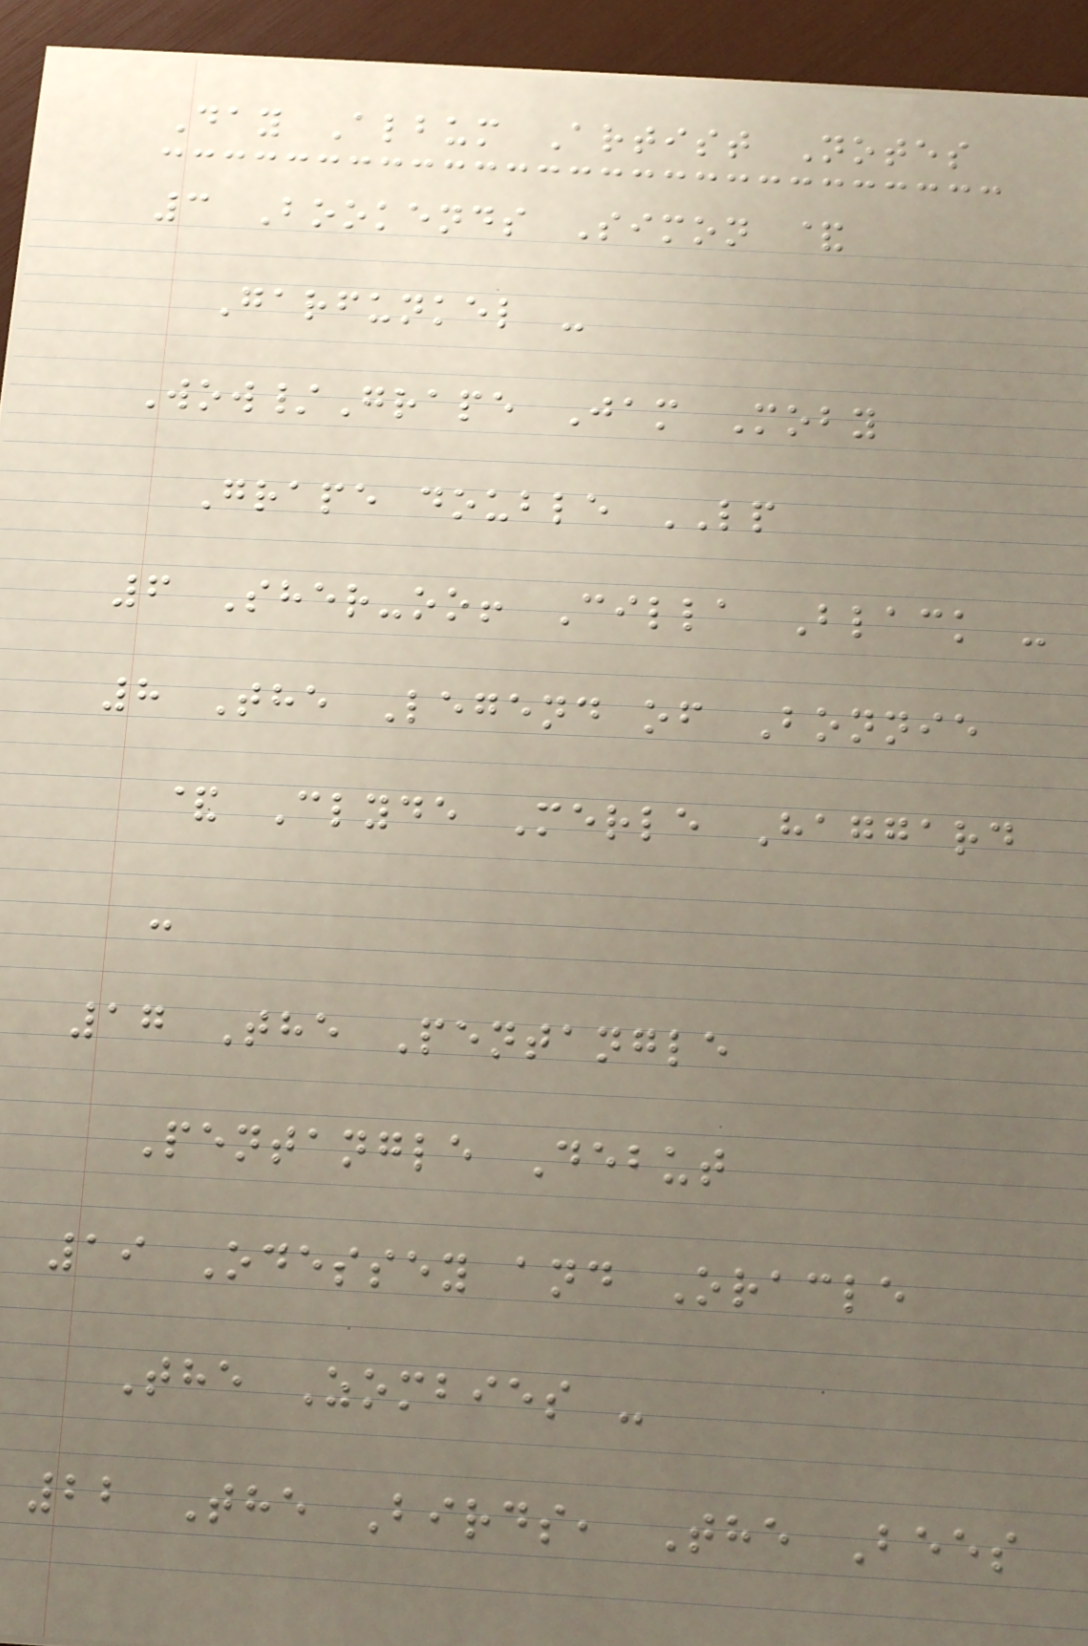Day Album Artist Notes
3 Bookends Simon &
Garfunkel -
Wow/Grape Jam Moby
Grape double LP
6 Sher-oo! Cilla Black -
8 The Legend of Bonnie
& Clyde Merle Haggard
-
17 The Pentangle
Pentangle Debut
19 Odessey and Oracle
The Zombies -
22 The Birds, The Bees
